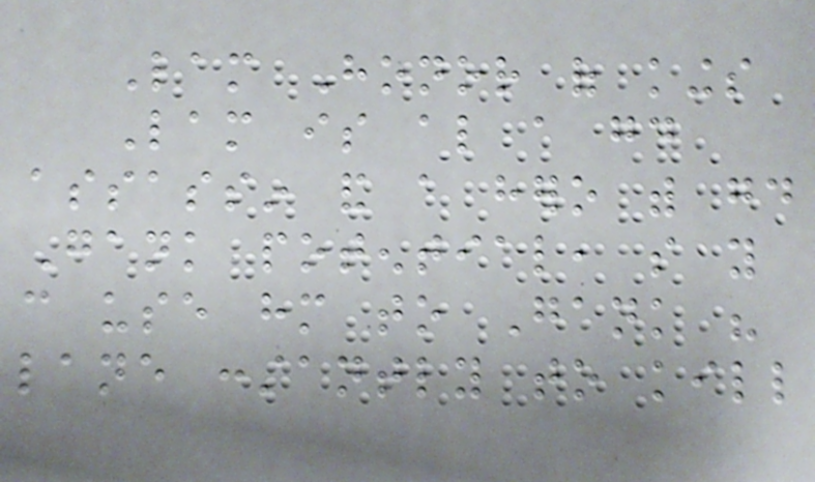Lam Honor of kings
Lam is also a good
assassin and a hero with good
Gank potential, so you
can use him to Gank his
lane constantly to kill
